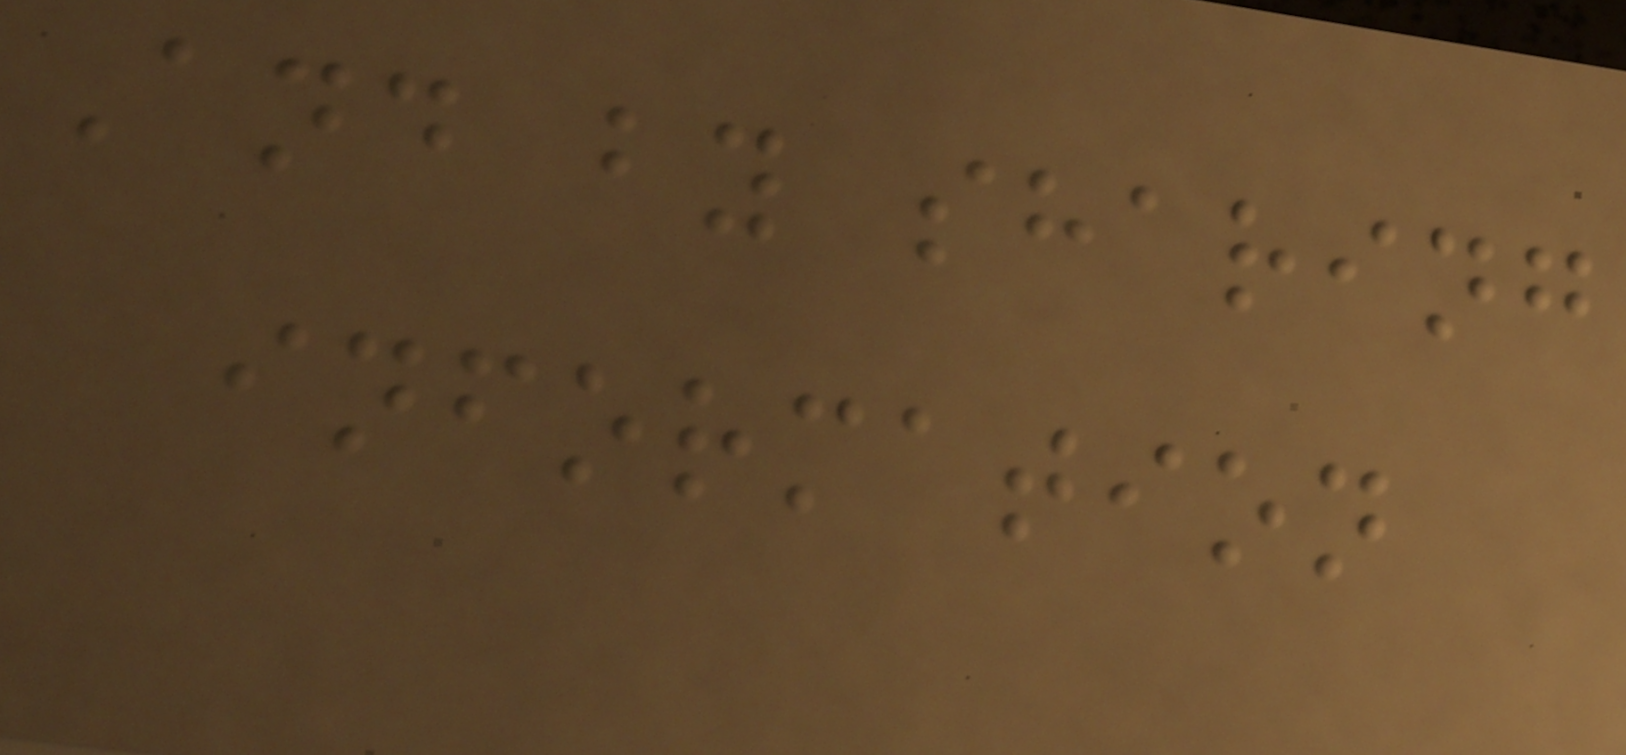And by sharing
information
